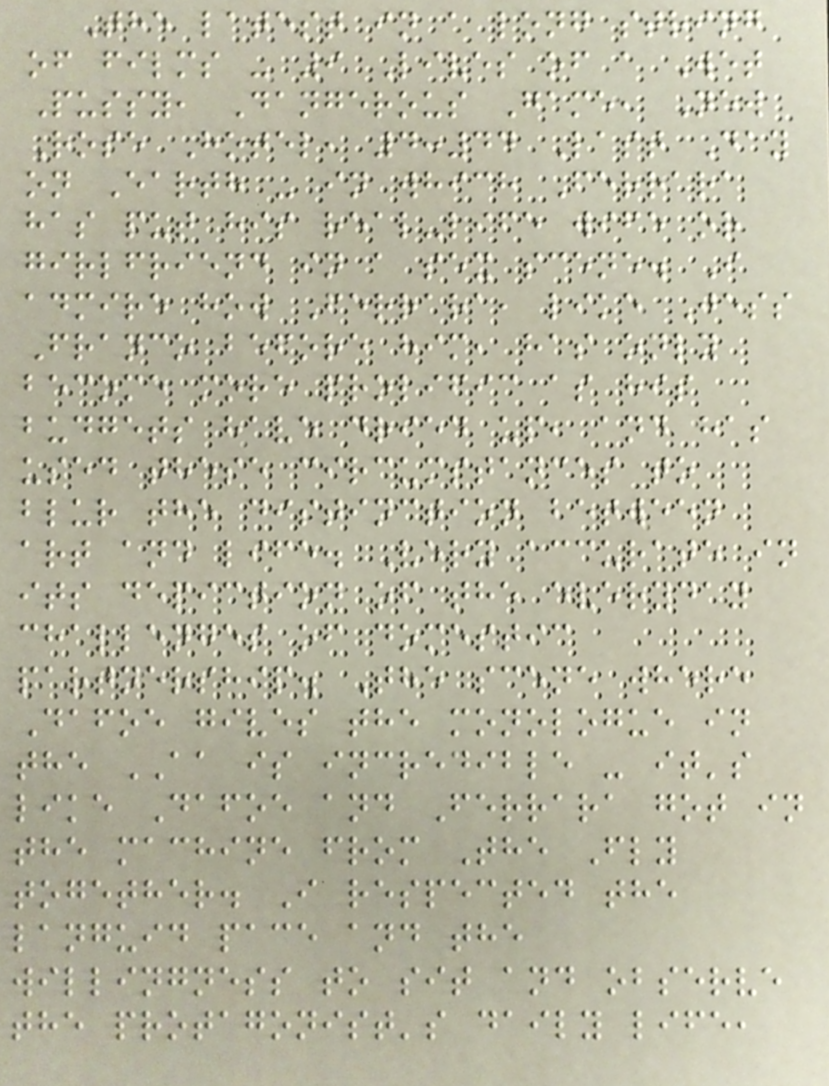The latest in a long string
of films - 9 Lives of a Wet
Pussy, Dangerous Game, New
Rose Hotel, 4:44 Last Day
on Earth - in which Ferrara
has put his real-life wife or
girlfriend in a sex scene. I
admire how Ferrara, like Jess
Franco before him, has only
become more prolific as his
budgets have dried up, and has
used these circumstances to
blur the distinction between
art and life. Very accurate in
its depiction of the everyday
challenges of domestic
partnership. The scene where
Dafoe gives the monologue in
the AA is incredible - it's
like Dafoe and Ferrara got in
the machine from The Fly
together. I respected the
languid pace and the
willingness to sit and observe
the protagonist's daily life,
